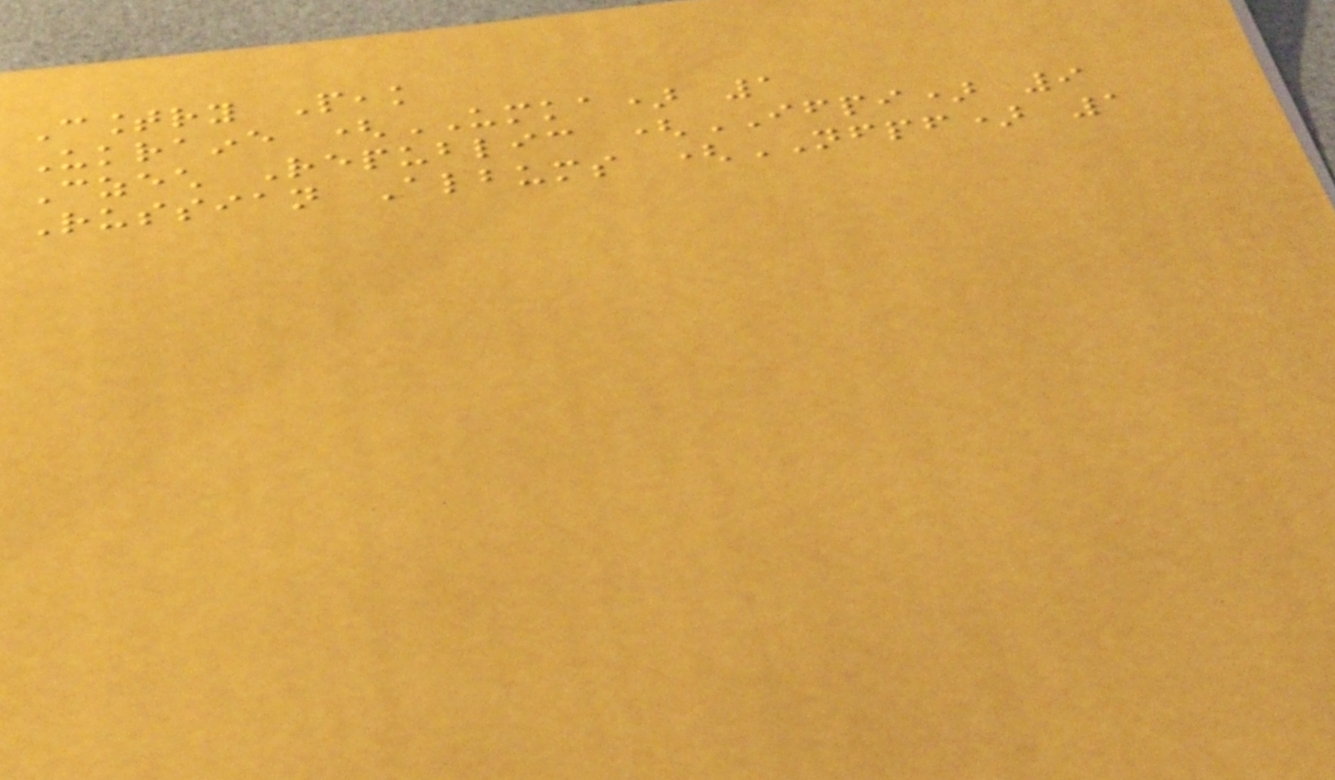Country Peak
Ukraine (UMKA) 1
Czech Republic (IFPI) 9
Russian Albums (NFPF) 1
